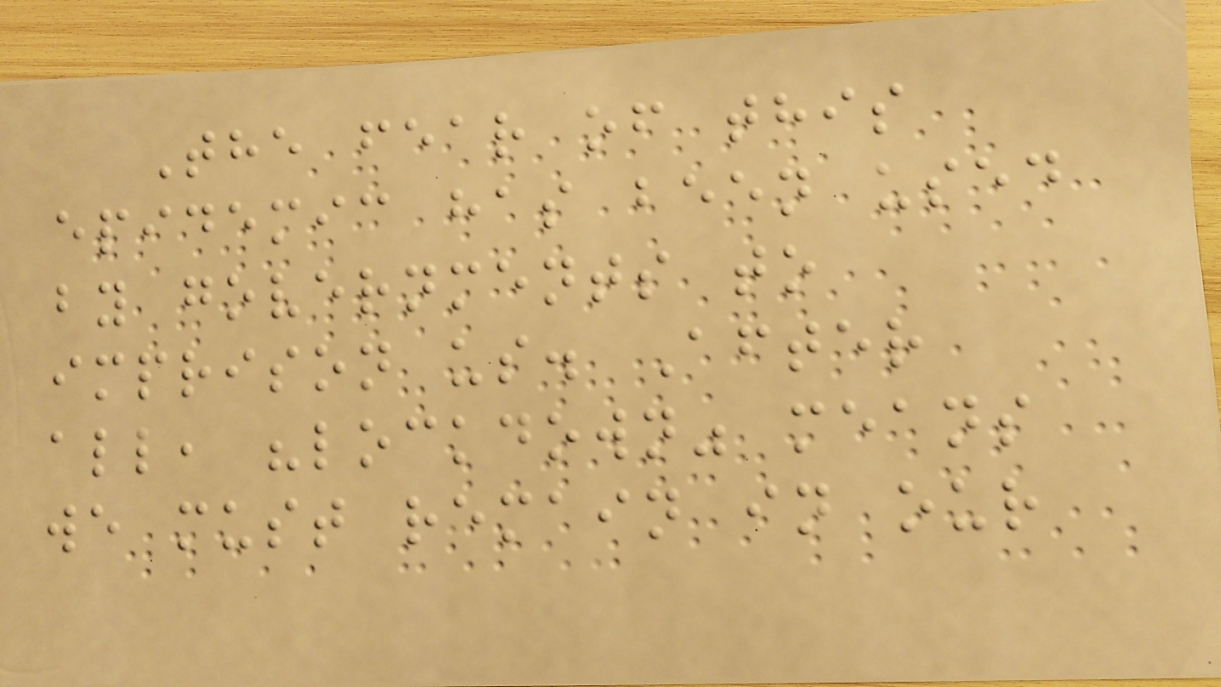The fear of this
epidemic has been used
by governments to
imprison us. After
all, "lockdown" means
we must remain in our
